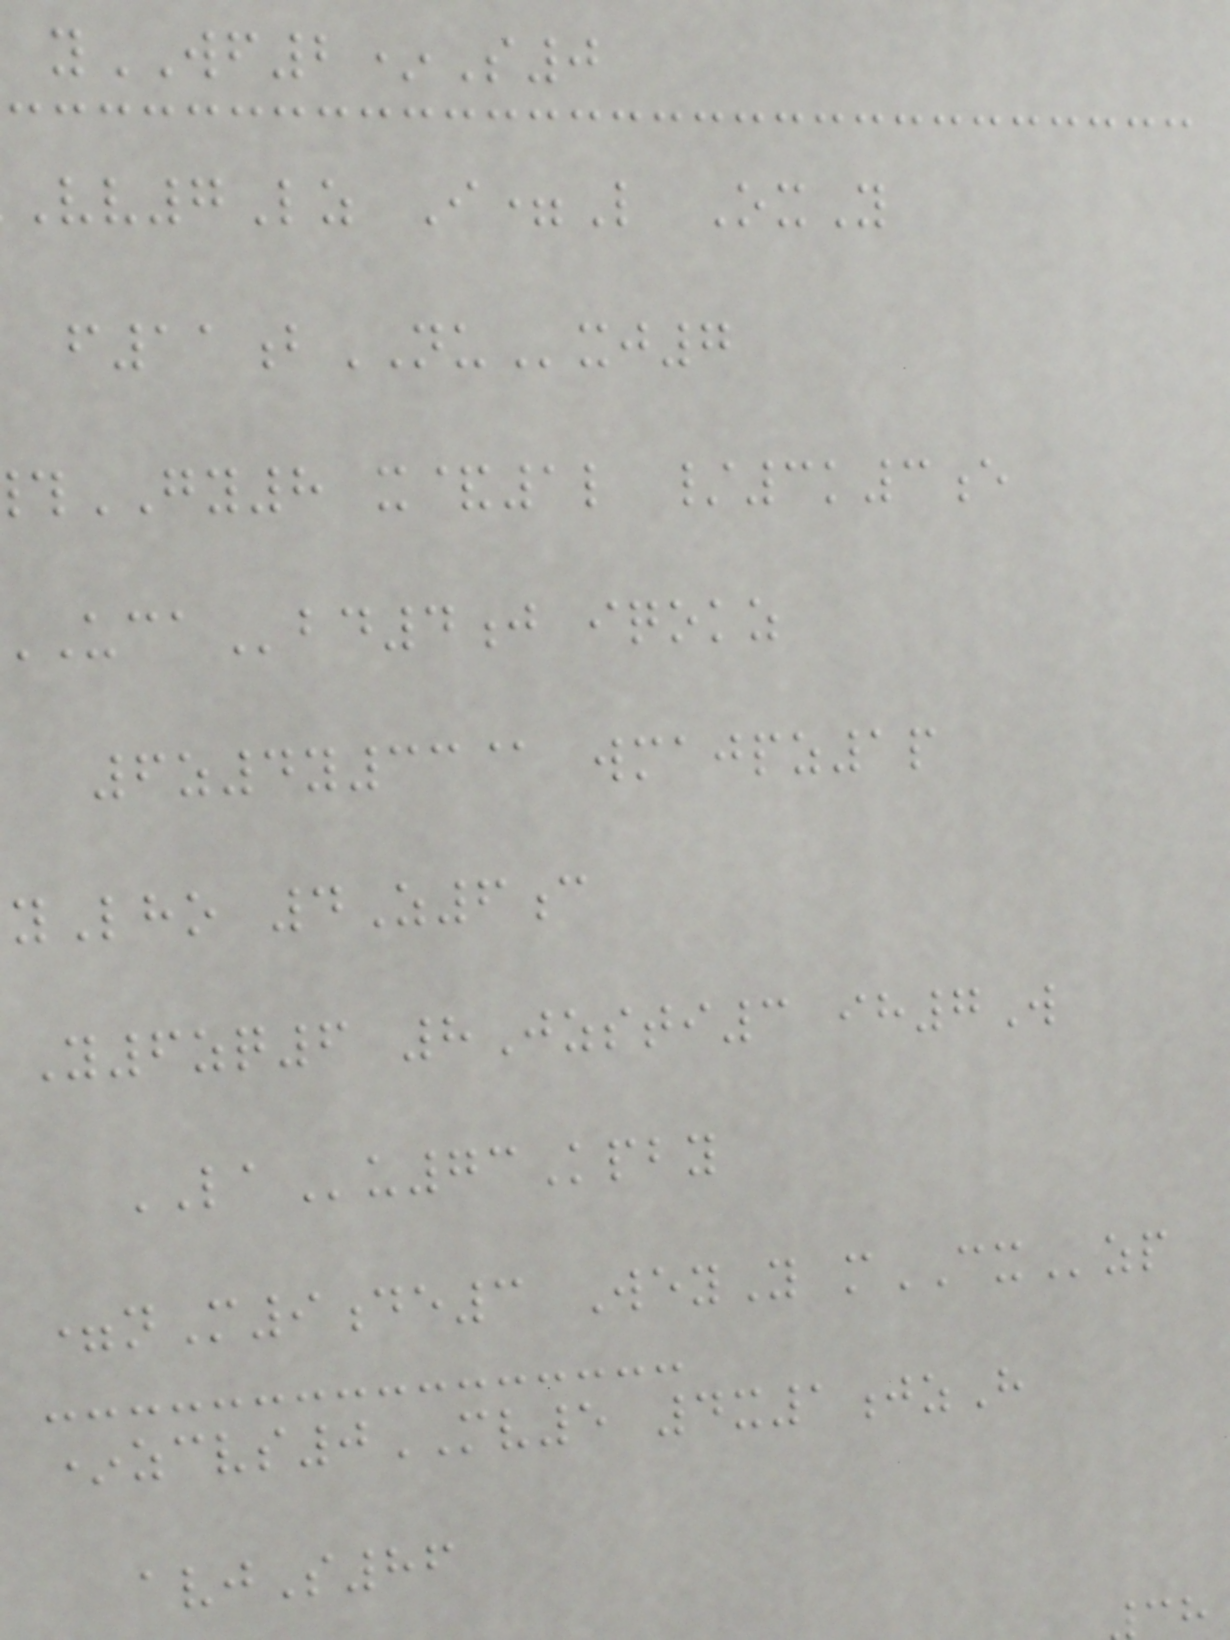yWF2*S0
7Lz I=L OxY
f11bNUxj7
GY8 x&1l /3k3e
bd4j iqokz
6z4y33@ wmajpz1p
yLho 4Z6c
Y6zq6 8Jzsti3 ih7W
LAu73Kpby
=nM9de3 WeyY mCXzp
*zcvs0MV5 4x1jzH
avjS86
